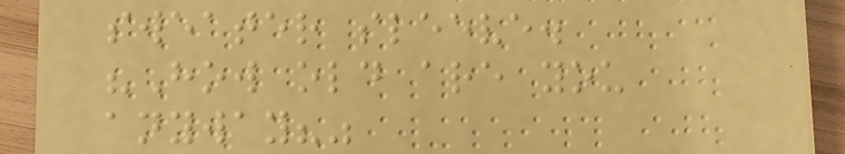sweater sleeve.
"How old are you
anyway?"
